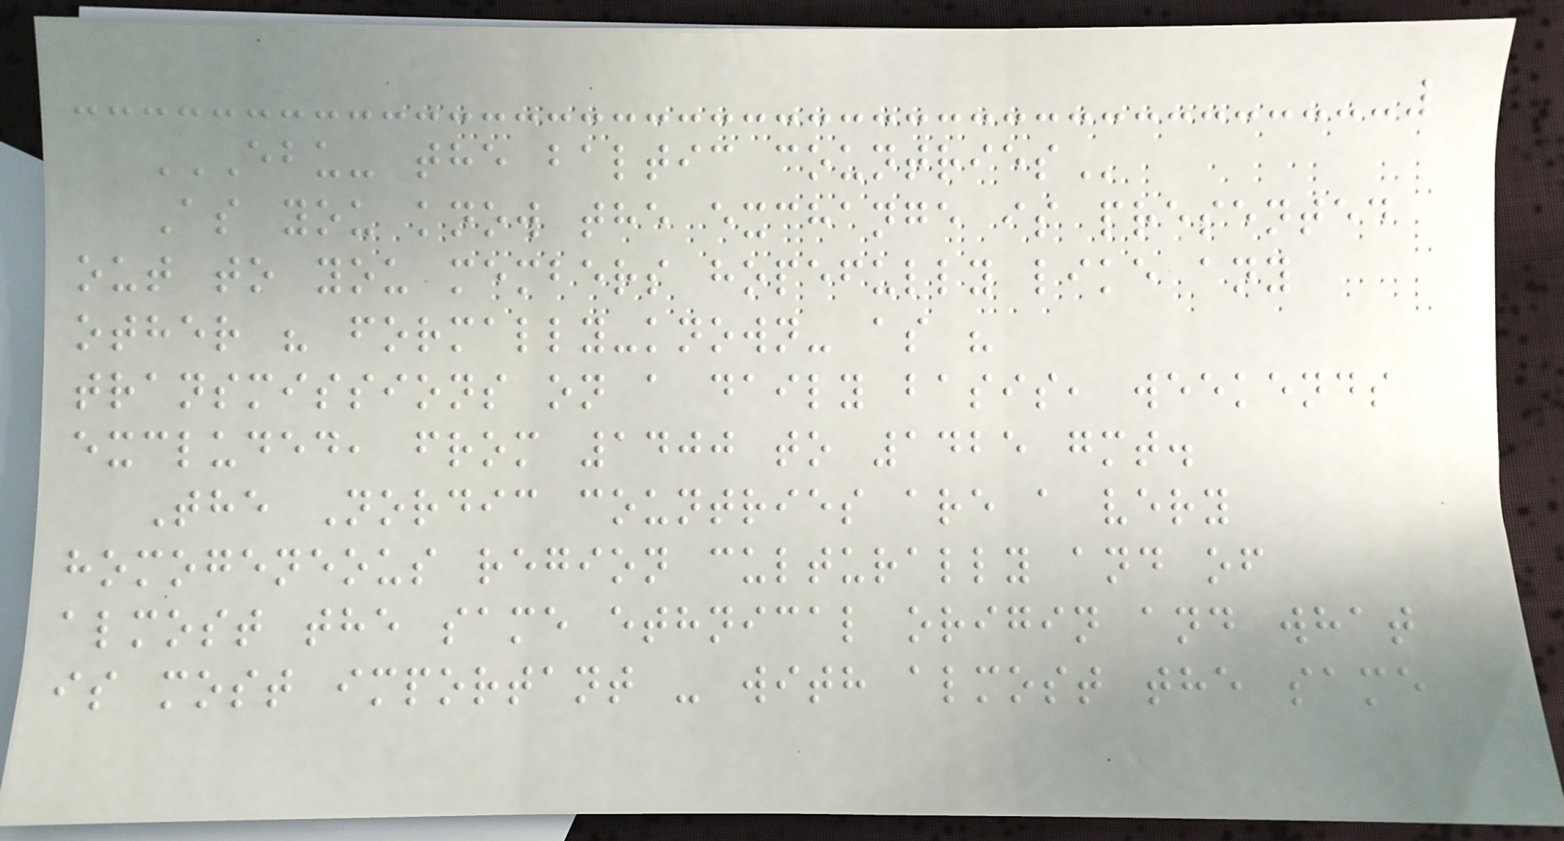EBU- THE BALTIC COUNTRIES
As you know the exchange is presented
out to you members hopefully like any
other " formally-known- as "
transmissions on a daily basis, weekends
excluded, from 1400 to 1425 gmt.
The Nordic countries are a very
homogeneous region culturally and of
almost the same ethnical origin and what
is most important - with almost the same
